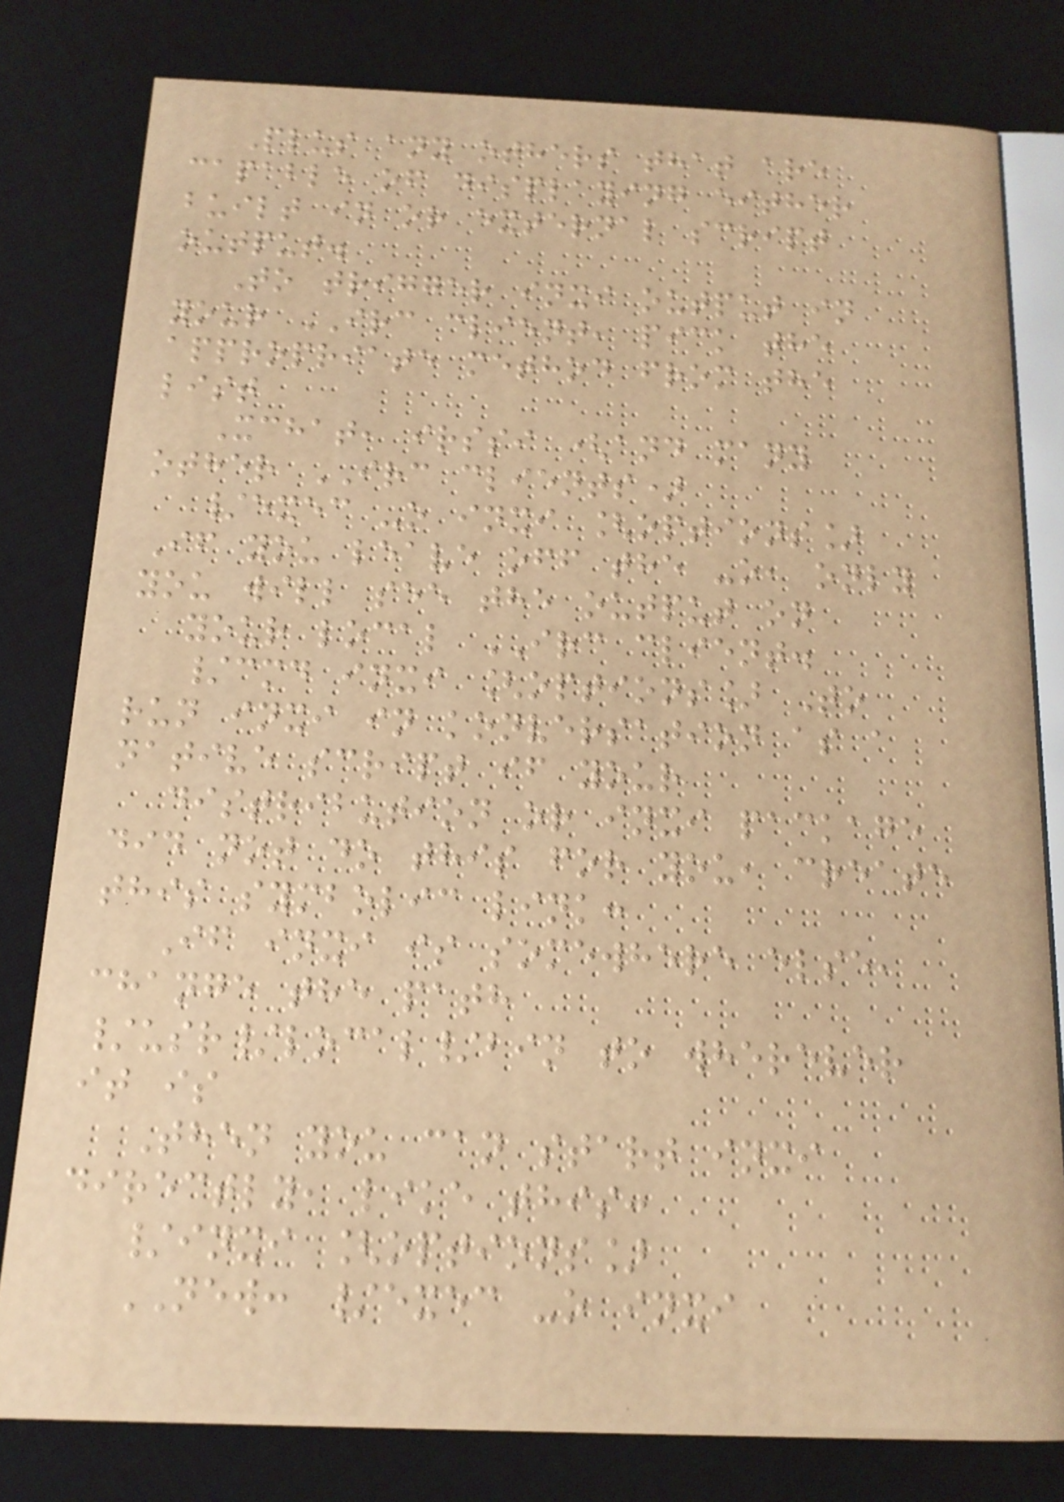Plus any others that are
capable of displaying either
built in or external script
output.
To trigger inxi output in
your IRC client, pick the
appropriate method from the
list
Xchat, irssi (and many
other IRC clients)
/exec -o inxi [options]
If you leave off the -o, only
you will see the output on
your local IRC client.
/cmd inxi [options] To
run inxi in konversation as a
native script if your
distribution or inxi package
did not do this for you, create
this symbolic link:
If inxi is somewhere else,
change the path
/usr/local/bin to wherever
it is
Then you can start inxi
directly, like this:
/inxi [options]
NEW: /exec -o inxi
